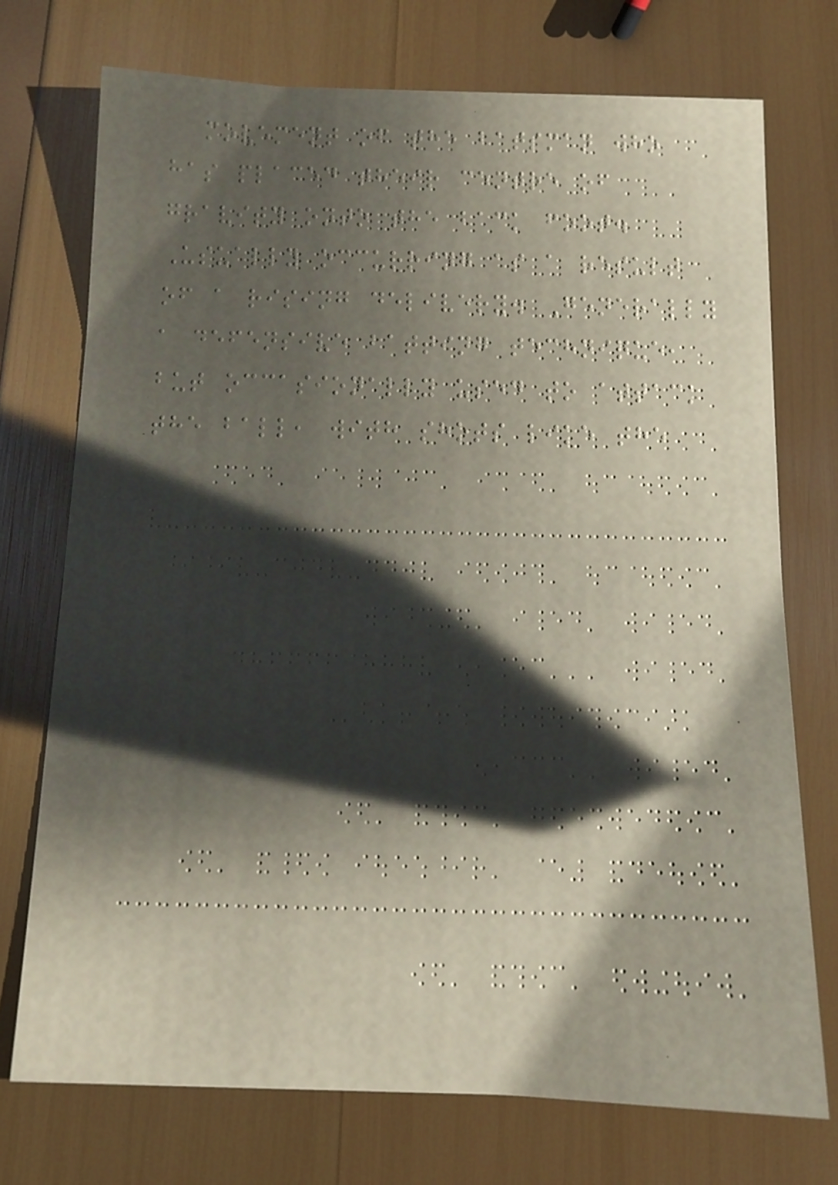movement of the batsman who
has placed their centre of
gravity onto the back foot.
Usually occurring as a result
of a rising delivery. Generally
a defensive batting technique,
but occasionally used to attack
the ball, with shots like the
